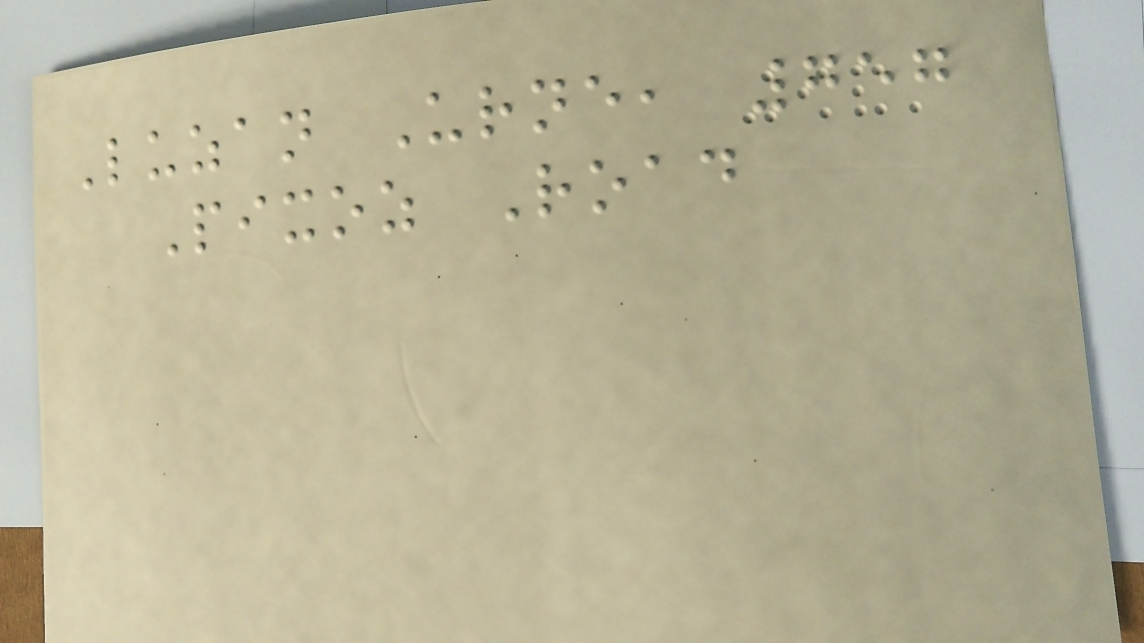Luzan Urne, 757
Pixoz Road
